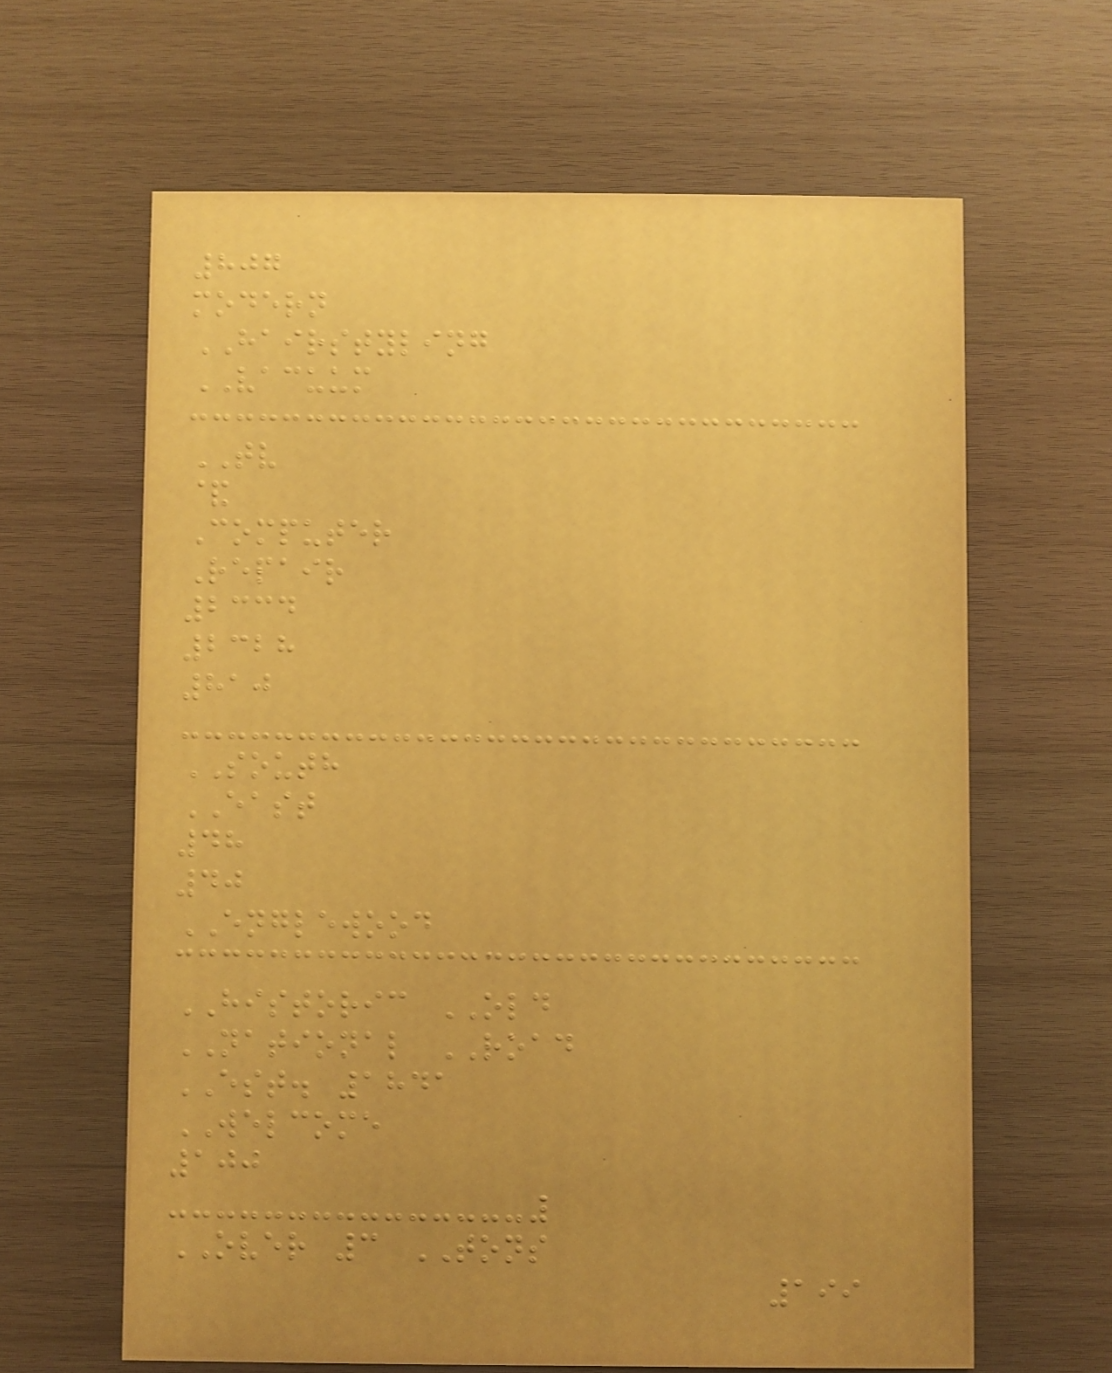807
modern
HAIRSTYLING
VACUUM
TV
&
Computer
Repair
2334
2328
810
SOUTH
EAST
48
40
ENGLEWOOD
HISTORIC OLD
NATIONAL ROAD
EST. 1841
WELCOME
100
OVER 3 TONS
199
